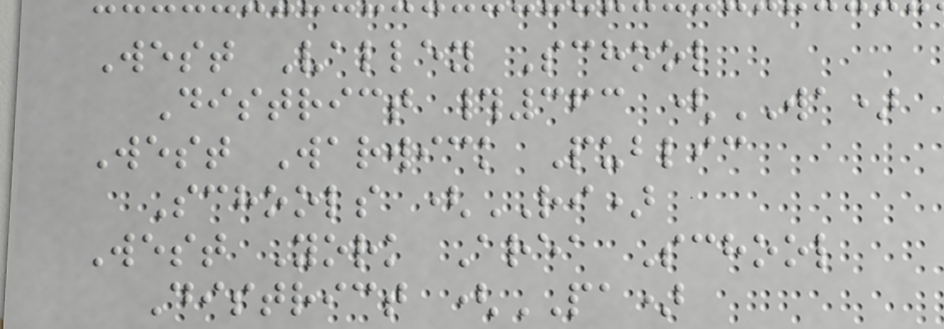West Valley School
District #363 (WA)
West Warwick Public
Schools (RI)
West York Area School
District (PA)
